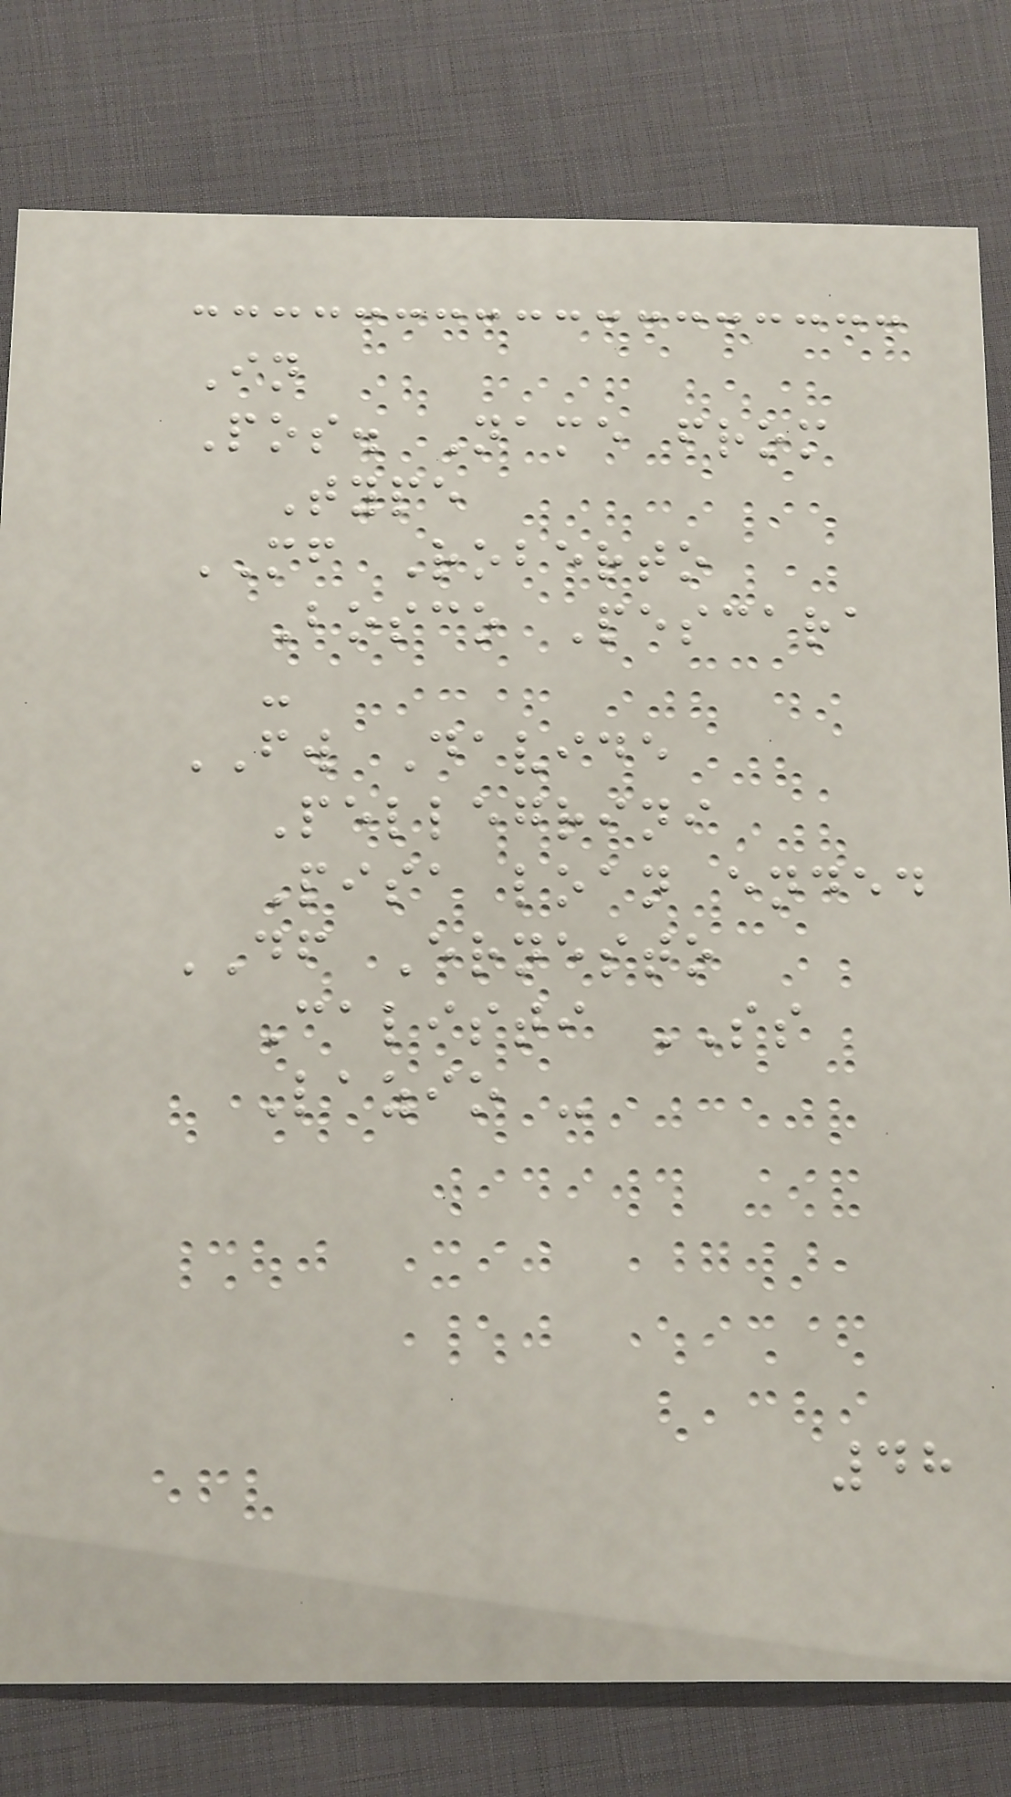In
Pos. Name from
Type
MF Roberto
Bosco Pescara
-
FW Davide
Pellegrini
Pisa loan ended
DF Ernesto
Calisti SS
Lazio -
48
